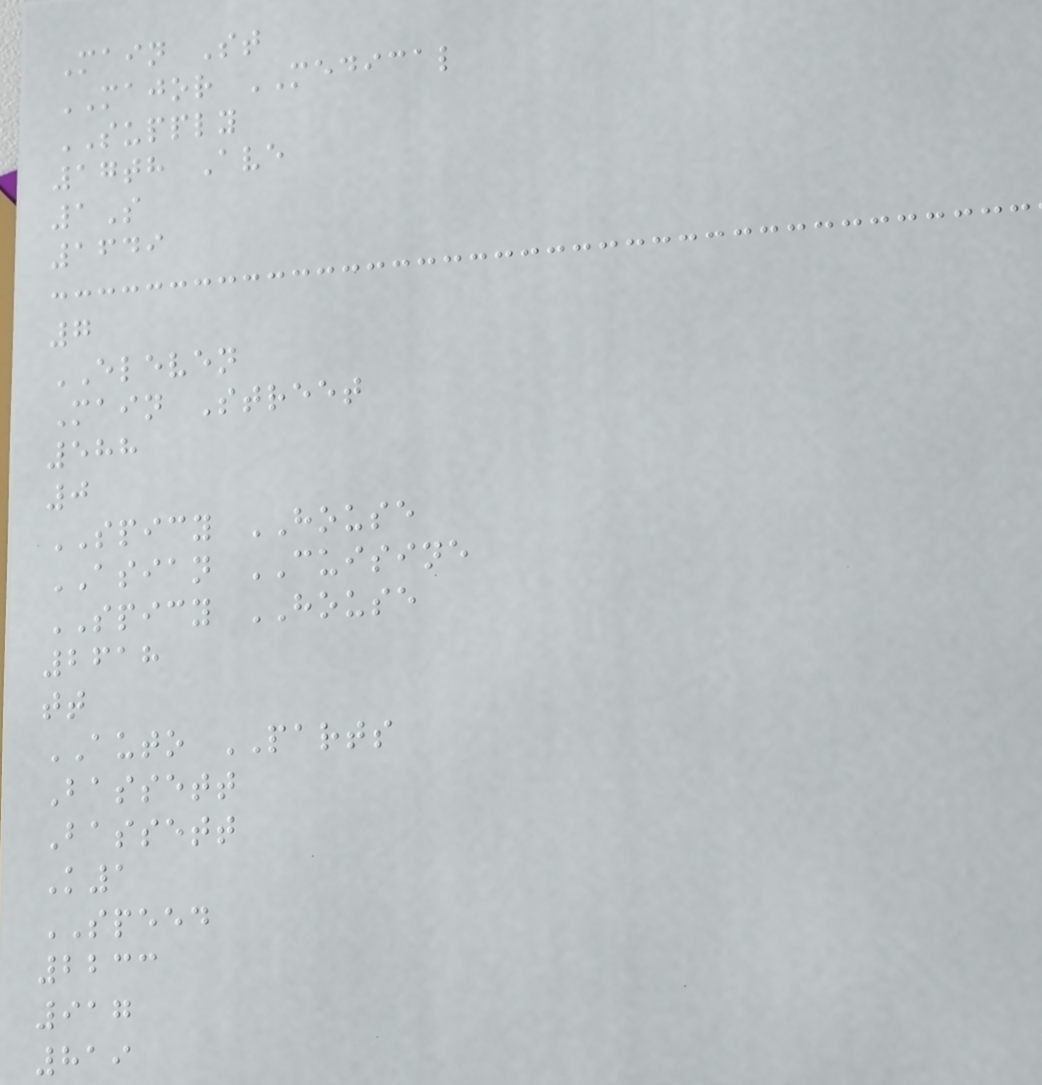Main St
MAJOR MEDICAL
SUPPLY
17th Ave
1S
1649
7
ELEVEN
Main Street
588
0
SPICY HOUSE
ASIAN CUISINE
SPICY HOUSE
2618
tt
AUTO PARTS
Bassett
Bassett
K1
SPEED
2233
917
819
